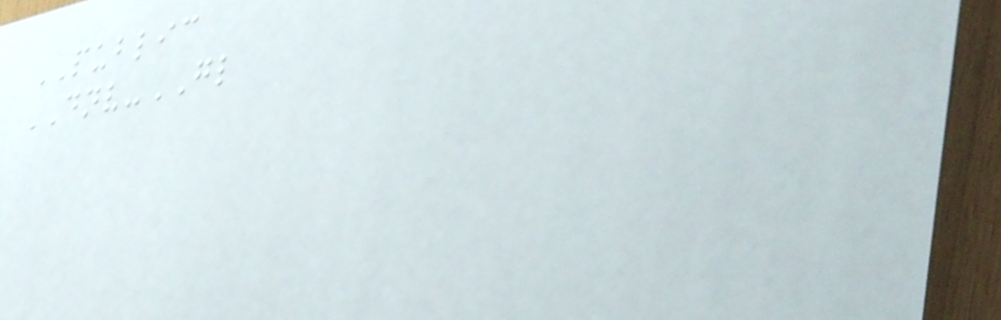PUBLIC
DNV-GL
